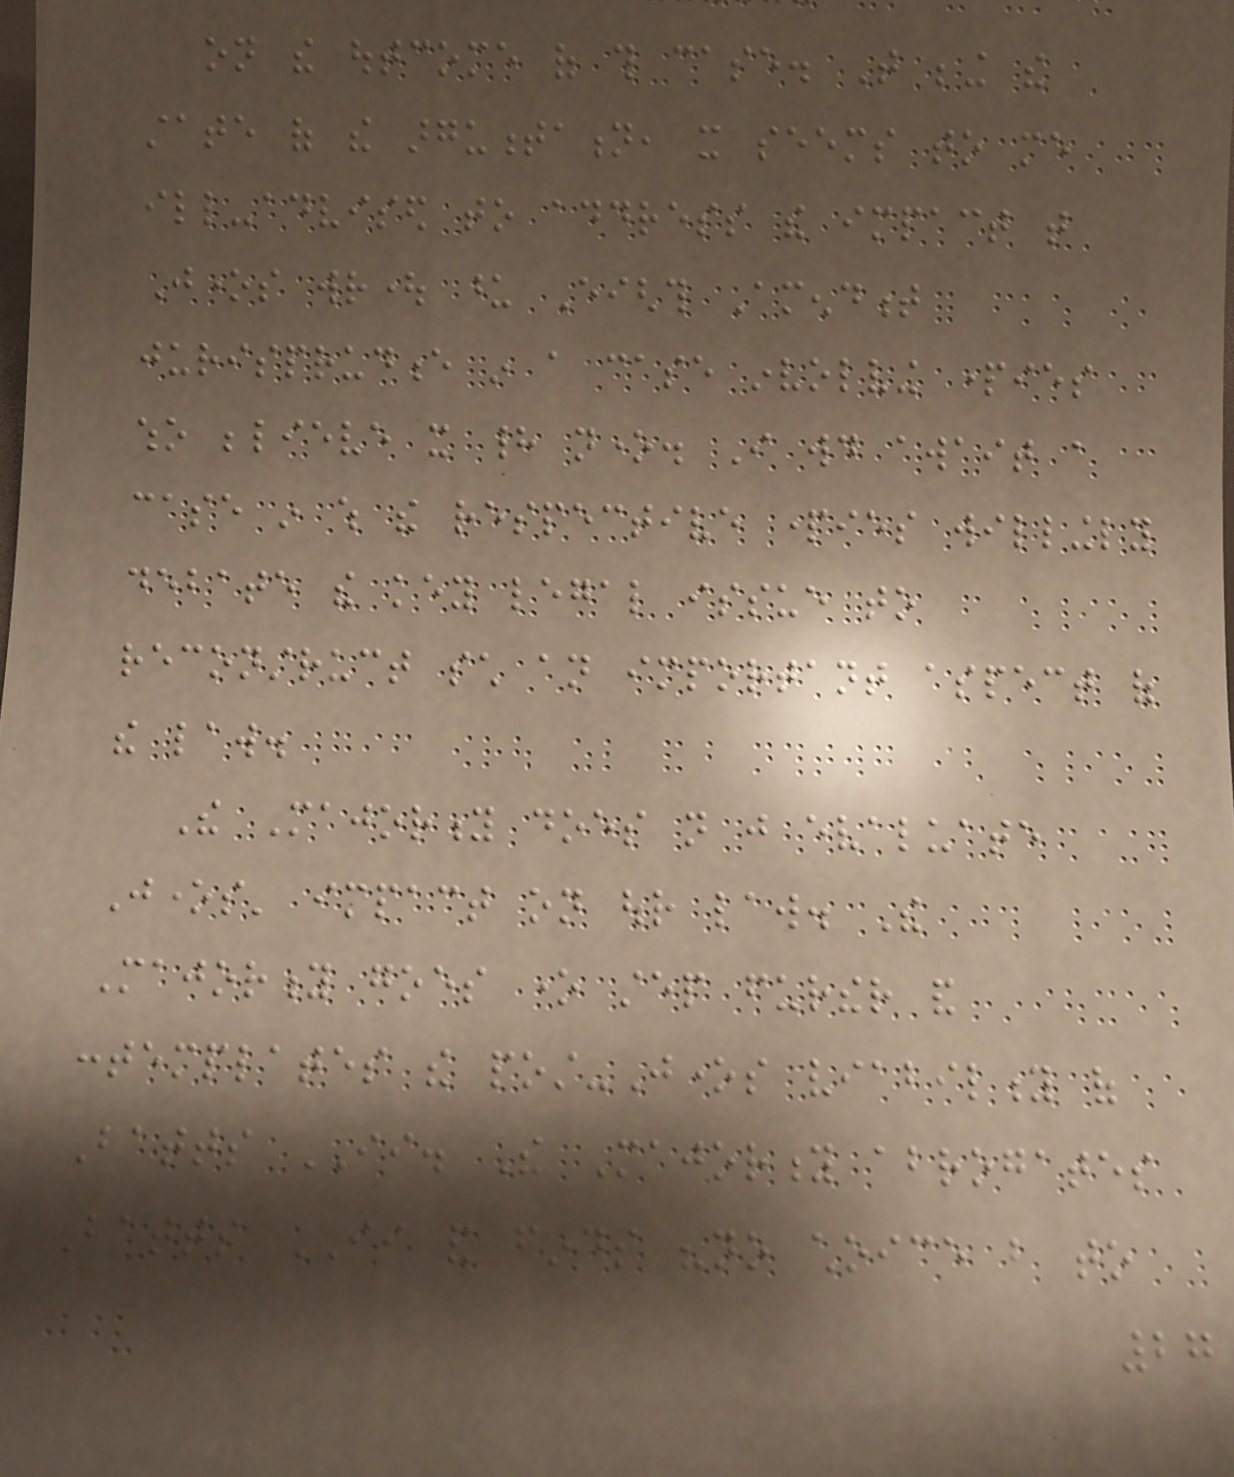on the outcome of this case. That being the
state of the argumentation, it seems to me
ill-advised to address the impact that
Jones wrought upon Eighth Amendment
jurisprudence in a case involving parties
who believe it had none. I would await a
case in which the respective parties willingly
debate the key legal issue to
reconstruct such an important aspect of
the law.
The Majority does not just evaluate
Jones' impact on our law. The
Majority goes one step further and
contemplates the post-Jones viability of
Batts II. The Majority abrogates
Batts II and finds "no choice but to
27
